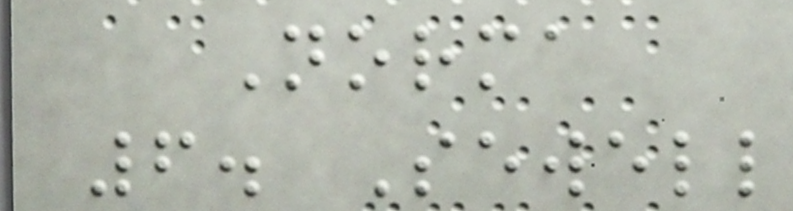Norma
6. Sewell
